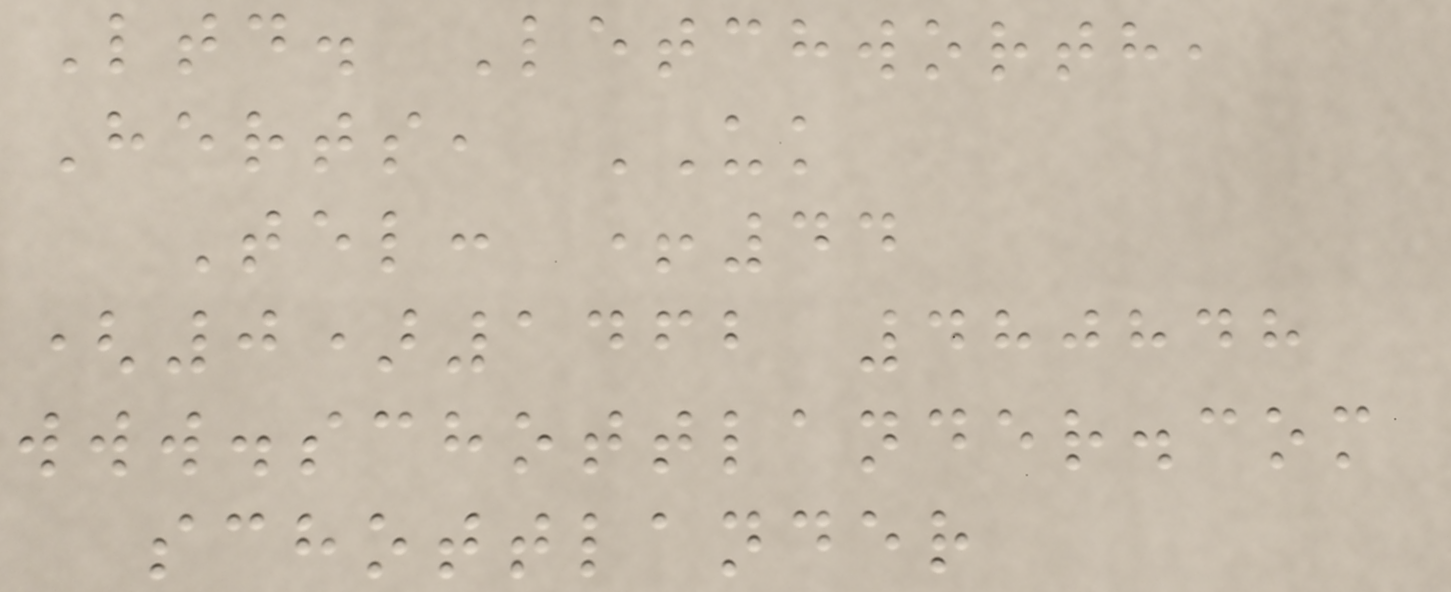Ltd. Letchworth,
Herts, UK
Tel: +44
(0)1462 480848
www.schottlander.com
schottlander
